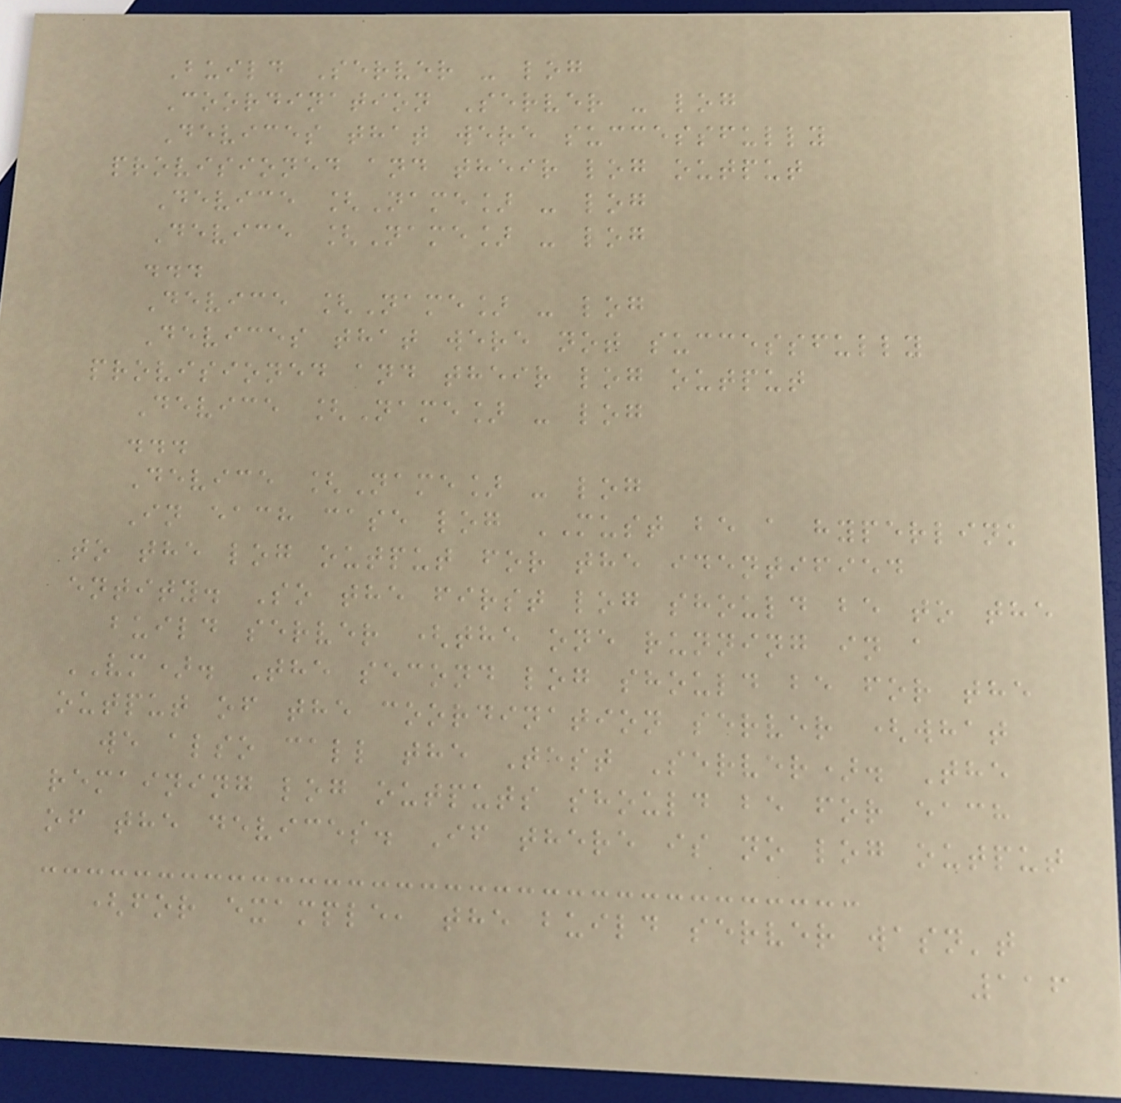Build Server - log
Coordination Server - log
Devices that were successfully
provisioned and their log output
Device [Name] - log
Device [Name] - log
...
Device [Name] - log
Devices that were not successfully
provisioned and their log output
Device [Name] - log
...
Device [Name] - log
In each case log MUST be a hyperlink
to the log output for the identified
entity. So the first log should be to the
build server (the one running in a
VM). The second log should be for the
output of the coordination server (what
we also call the Test Server). The
remaining log outputs should be for each
of the devices. If there is no log output
(for example, the build server wasn't
116
